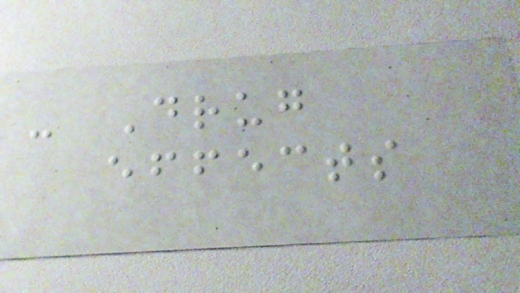- Drug
effects
